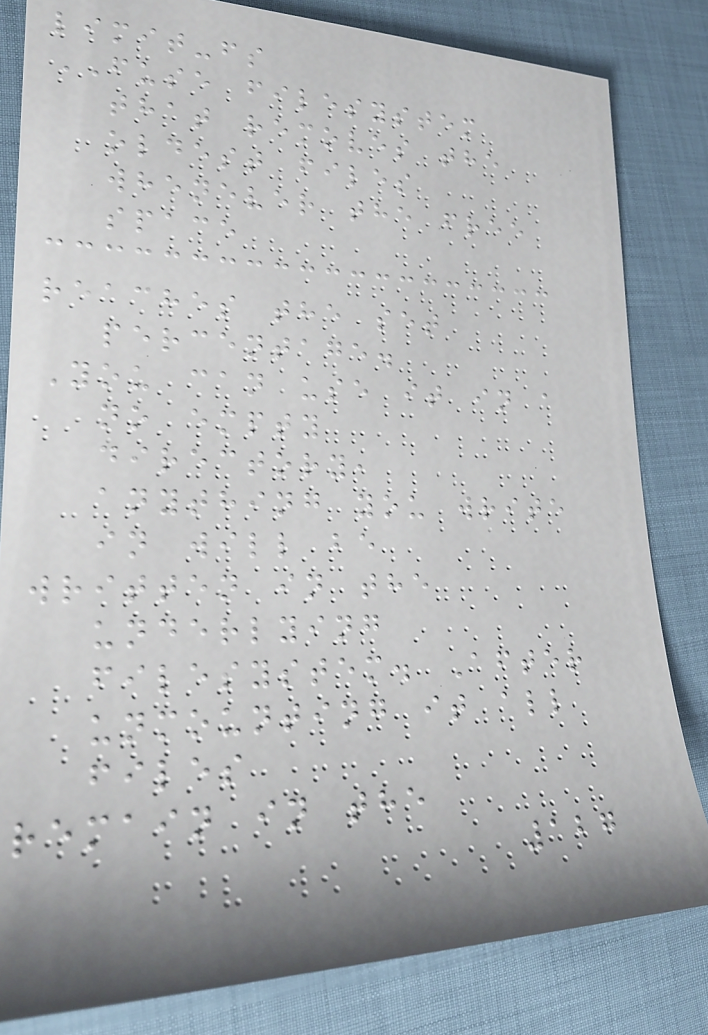limit-fs
FUSE filesystem
that removes the
oldest files
whenever the free
space
reaches the set
percentage.
You can use it in a
no empty
directory,
anything you write
in will be
written in the
underlying
filesystem. After
unmounting it all
files
remain in the
127
